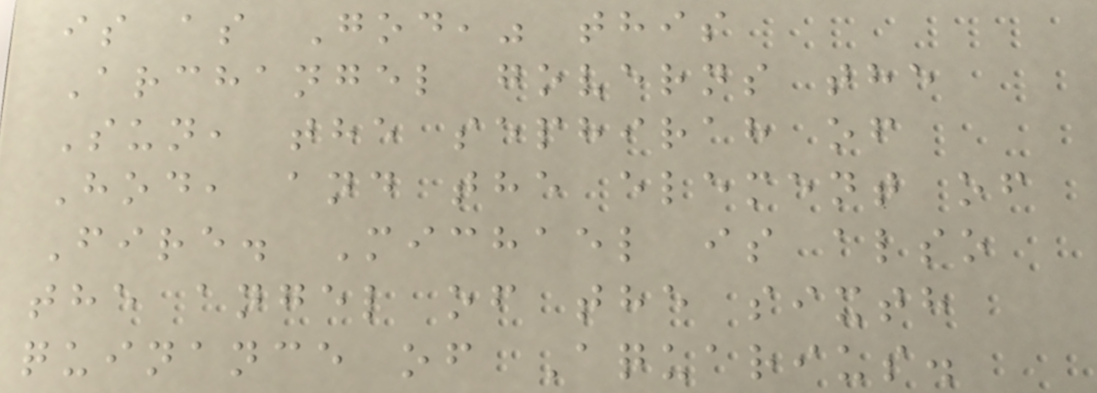is as God," this
Archangel governs the
Sun, the sephirah of
Hod, and the element of
Fire. Michael is also
the angel of the sixth
quinance of Aquarius.
